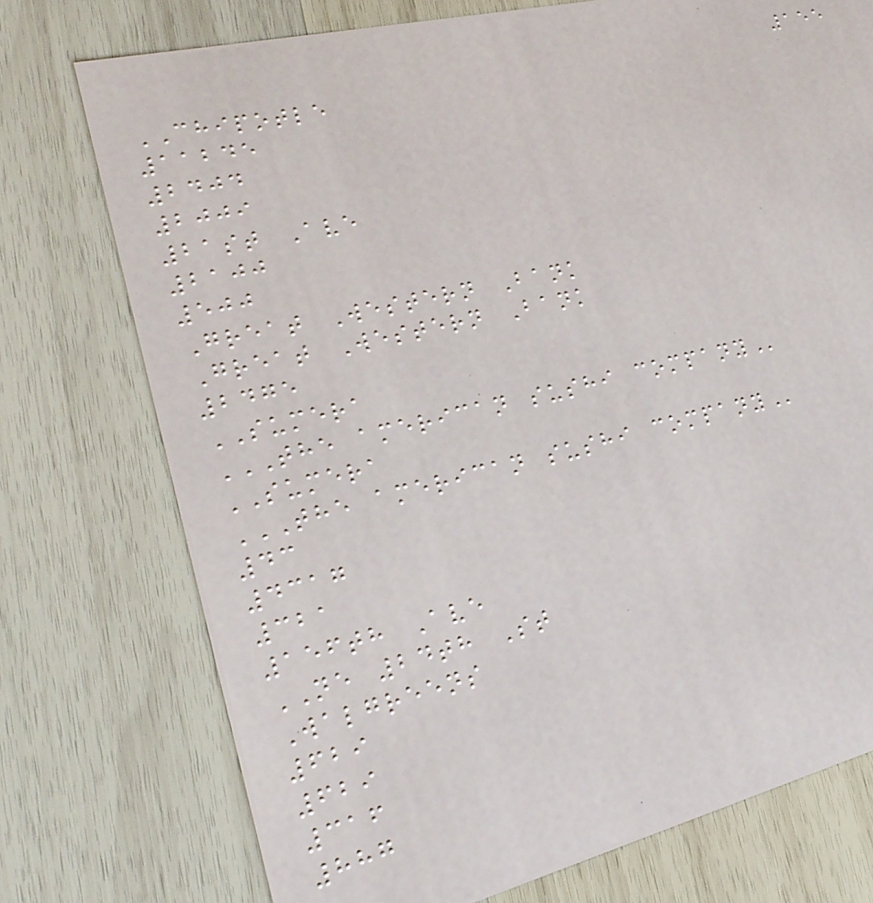155
CHIPOTLE
11245
2404
2009
21st Ave
2100
500
Great Western Bank
Great Western Bank
2475
SUMERA
THE AMERICAN SUSHI COMPANY
SUMERA
THE AMERICAN SUSHI COMPANY
43
4317
321
156th Ave
NE 24th St
Walgreens
629
629
316
887
